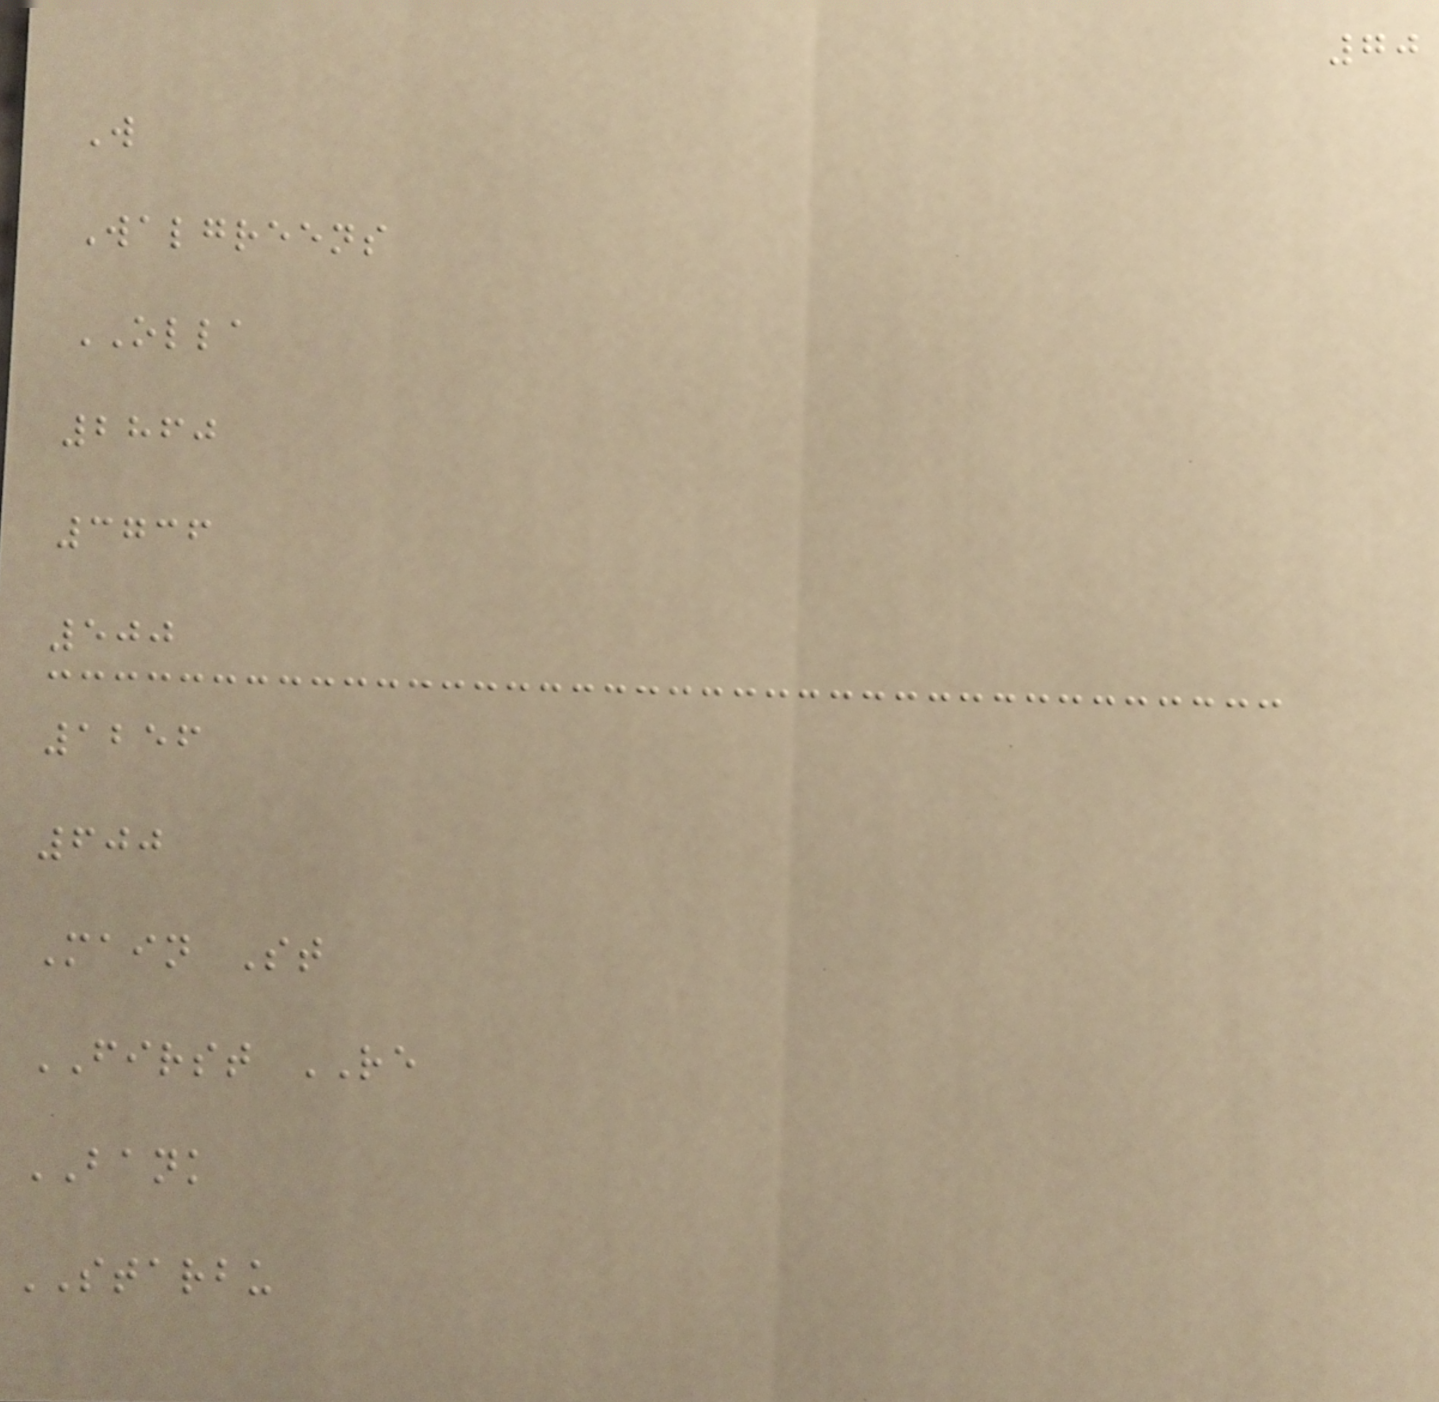70
W
Walgreens
OLLA
2860
3736
500
1256
600
Main St
FIRST RE
BANK
STARBU
